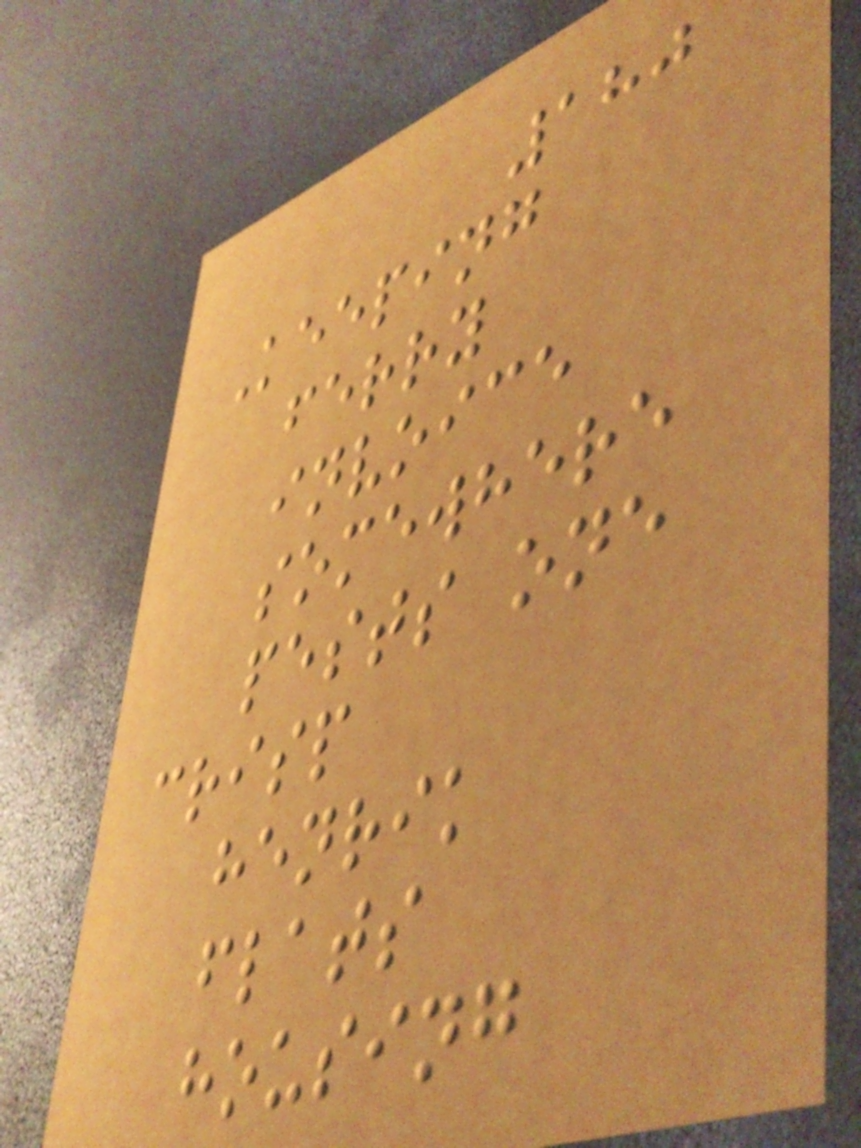180
Keeping
ferry
invoice
somewhere
pests one
crisp
henrik
flats
housing
